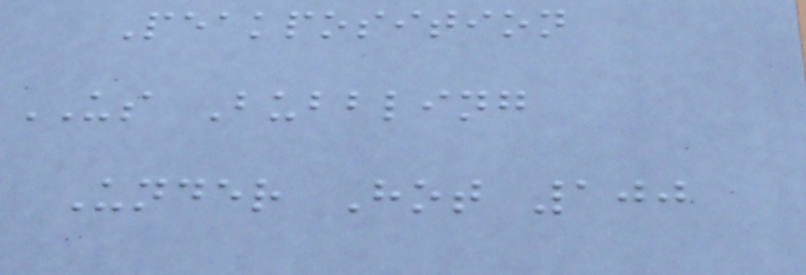Peakposition
US Bubbling
Under Hot 100
